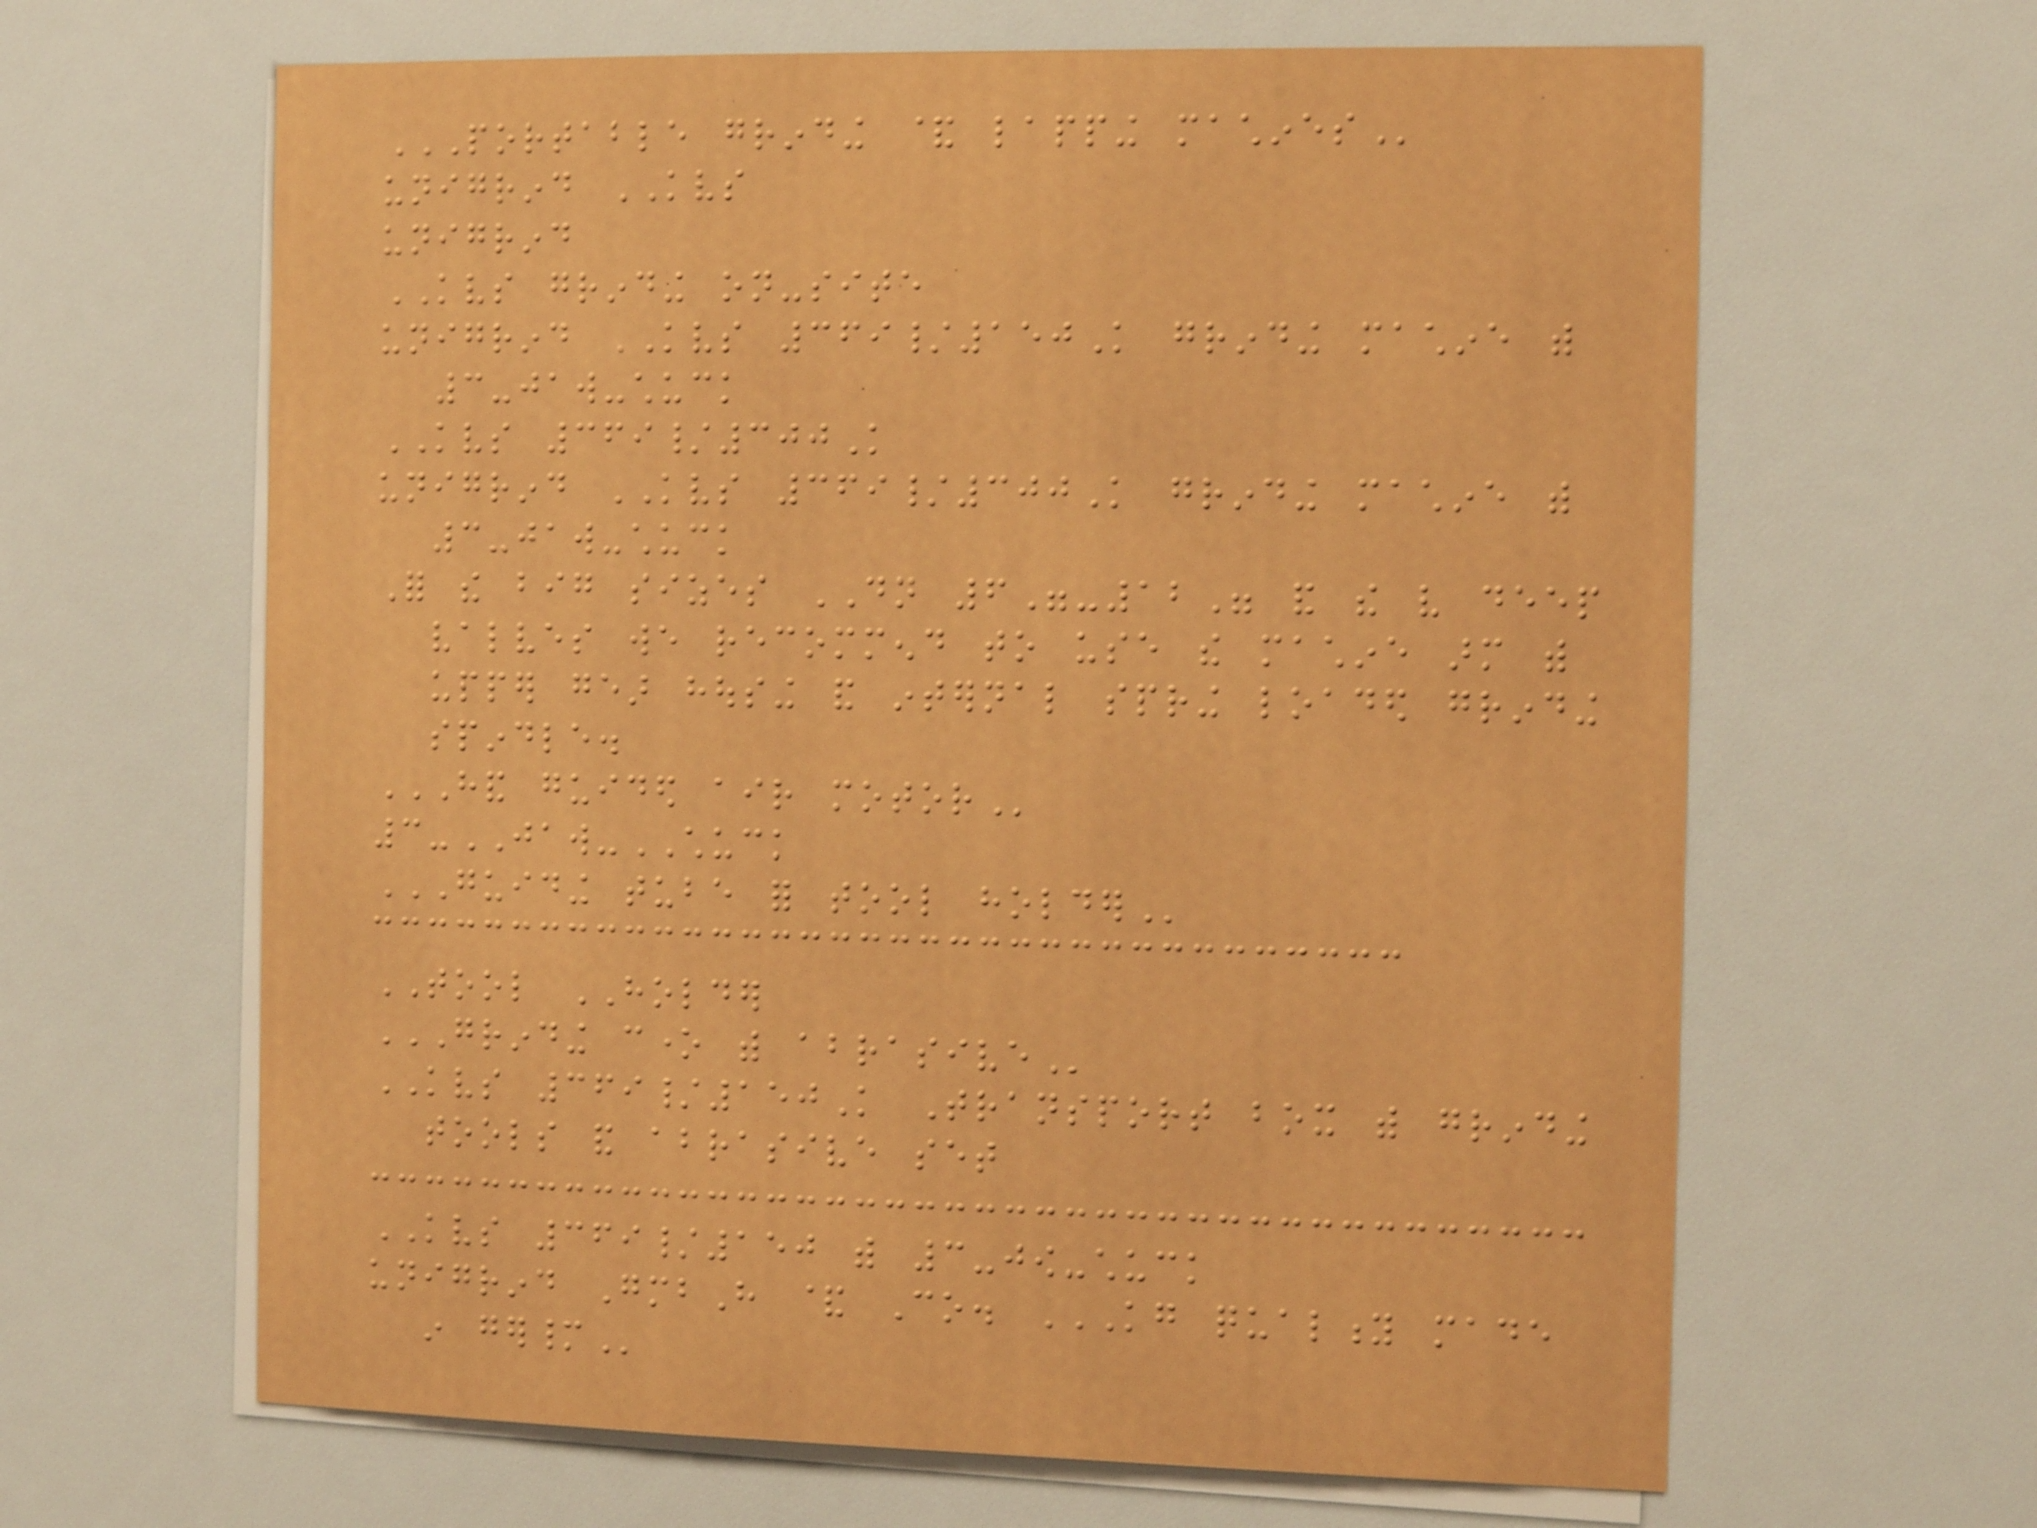PORTABLE GRINDING & LAPPING MACHINES
unigrind KVS
unigrind
KVS grinding on-site
unigrind KVS 369/150K grinding machine with
3-jaw-chuck
KVS 369/300K
unigrind KVS 369/300K grinding machine with
3-jaw-chuck
For the big sizes DN 6"-12" and the very deep
valves we recommend to use the machine arm with
upper gear housing and internal spring loaded grinding
spindle.
HAND GUIDED AIR MOTOR
3-JAW-CHUCK
GUIDING TUBE FOR TOOL HOLDER
TOOL HOLDER
GRINDING CONE WITH ABRASIVE
KVS 369/150K Transport box with grinding
tools and abrasive set
KVS 369/150 with 3-jow-chuck
unigrind GmbH & Co. KG QUALITY MADE
IN GERMANY
